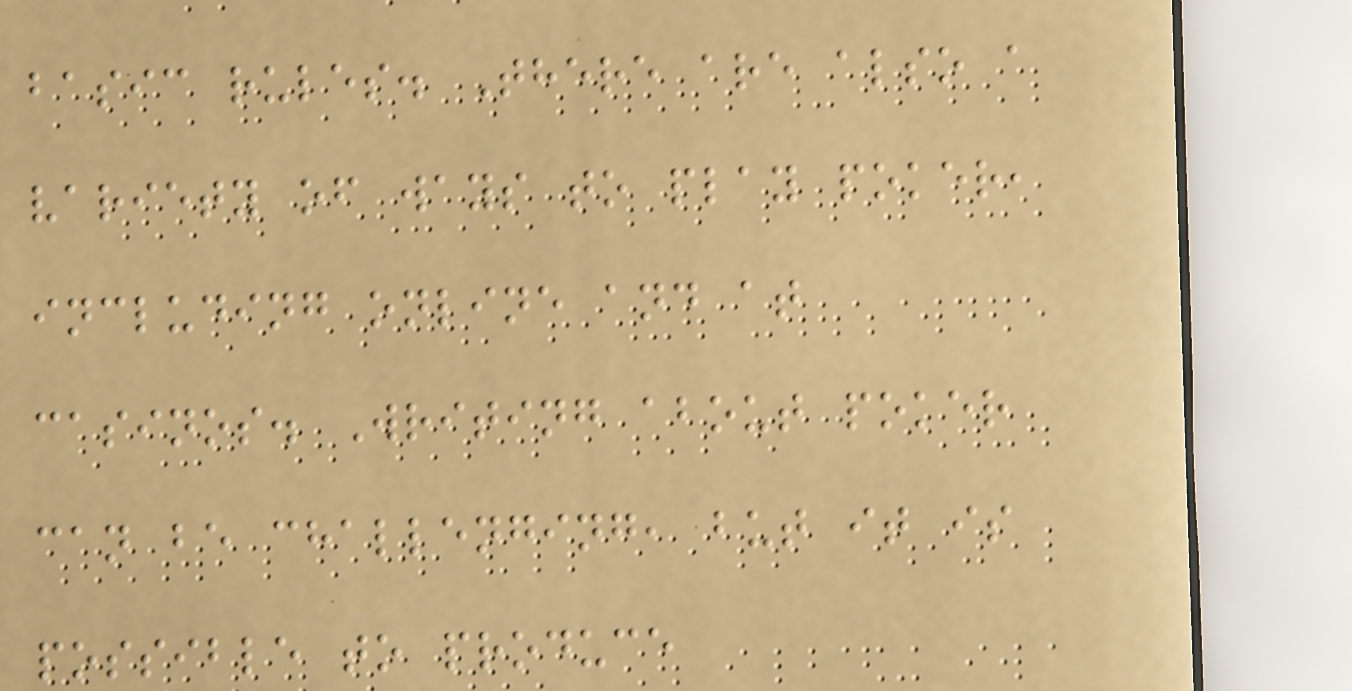basic rules. There are also a
variety of ways to play poker,
including online and at
casinos. Writing about poker
can be challenging, but it is
possible to produce
